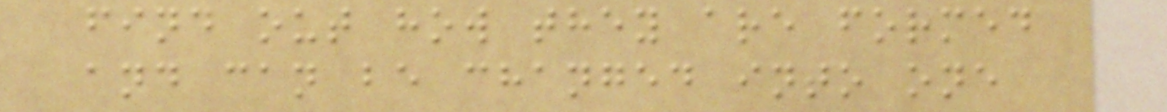find out how they are formed
and can be changed into one
